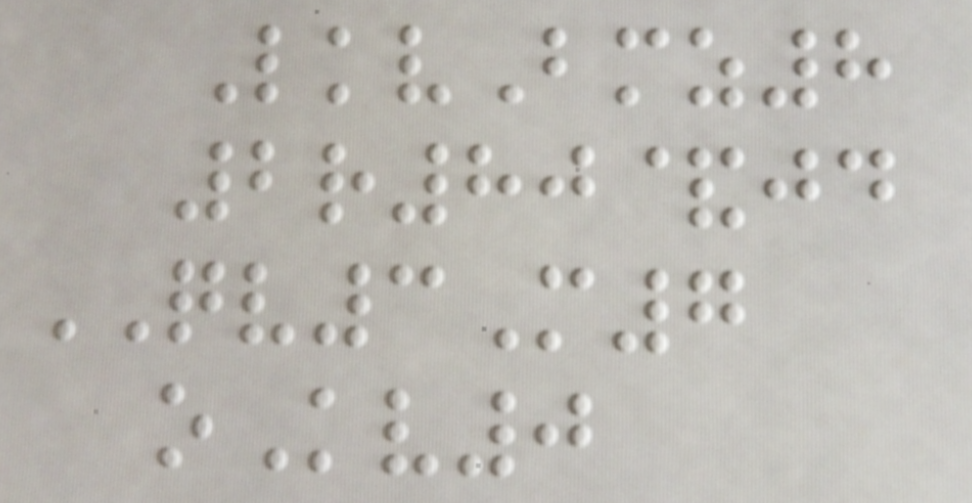LkvBmz8
2r80&jd
QV3M7
oKv0
